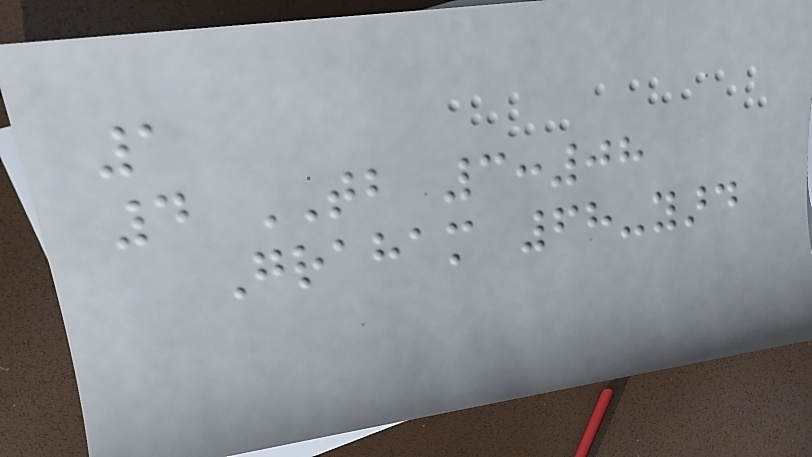1
4 TB 3:08
Graham 68-yard
